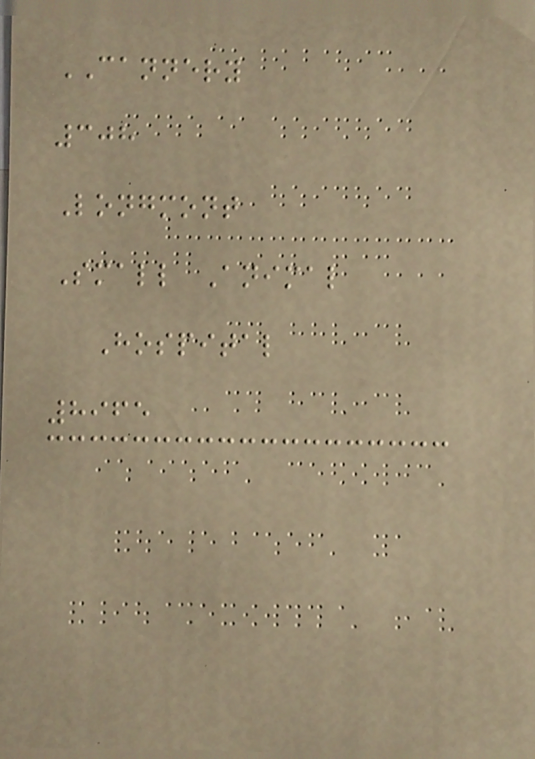CANNERY
308
Longmont
Small Animal
Hospital
8965
